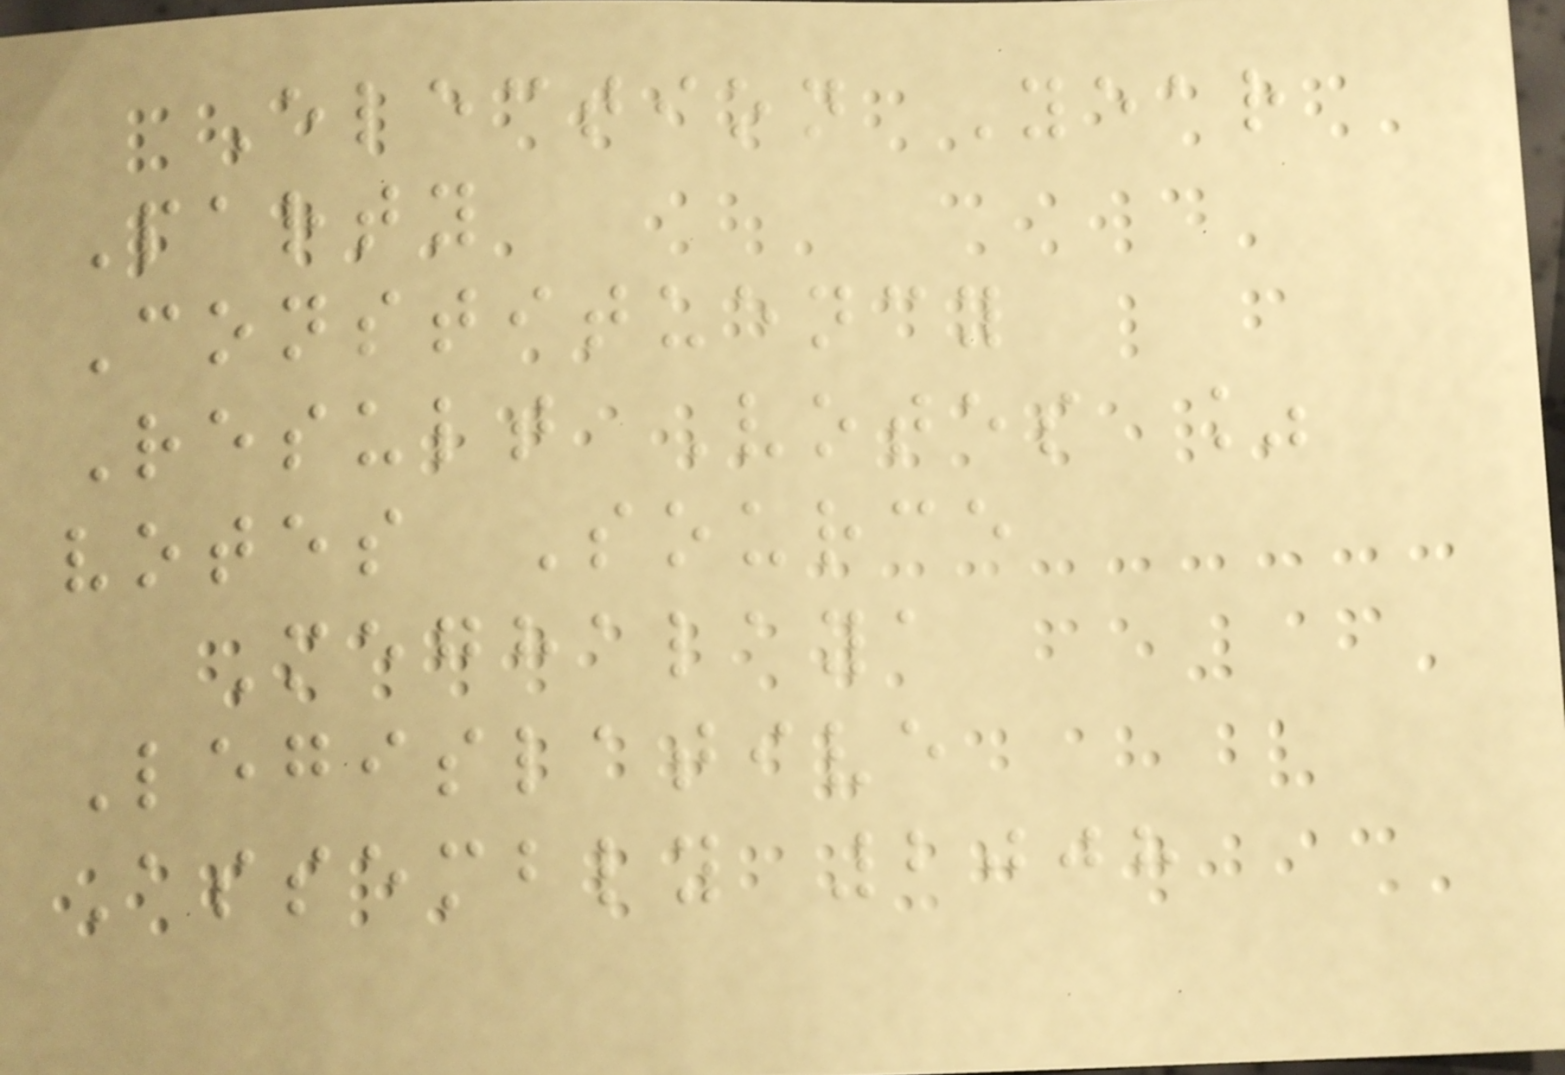Election Year
Party
Constituency
Result Votes %
votes Source
Meghalaya
Legislative
Assembly 2008
